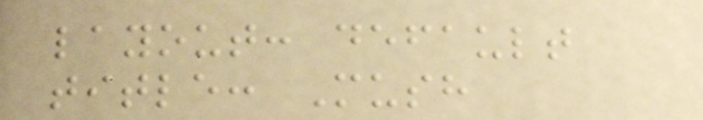layout: default
title: Mush
